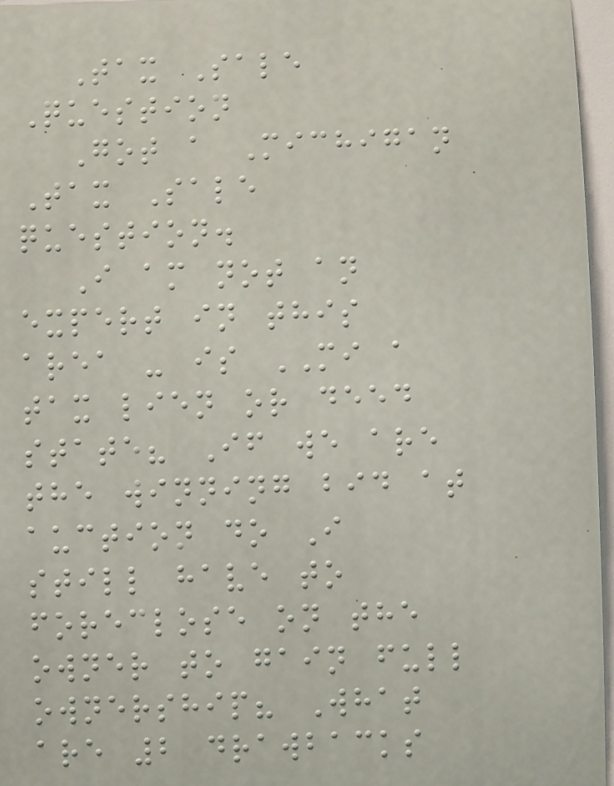Tax Sale
Question
Got a Michigan
Tax Sale
question.
I am not an
expert in this
area - is MI a
tax lien or deed
state? If we are
the winning bid at
auction do I
still have to
foreclose on the
owner to gain full
ownership? What
are 2 drawbacks
